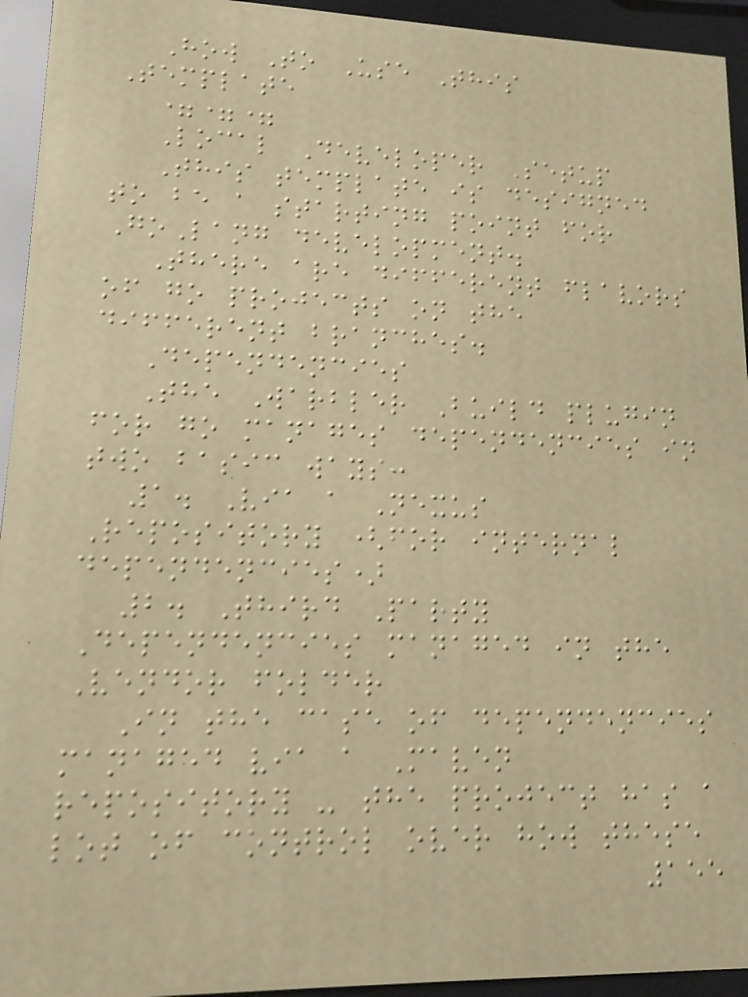How To Use This
Template
===
Local Developer Setup
This template is designed
to be a starting point for
GoLang development.
There are different flavors
of go projects on the
different branches.
Dependencies
The Warbler Build plugin
for go manages dependencies in
two basic ways:
1. Via a Nexus
Repository (for internal
dependencies)
2. Third Party
Dependencies managed in the
Vendor folder
In the case of dependencies
managed via a Maven
repository - the project has a
lot of control over how these
155
